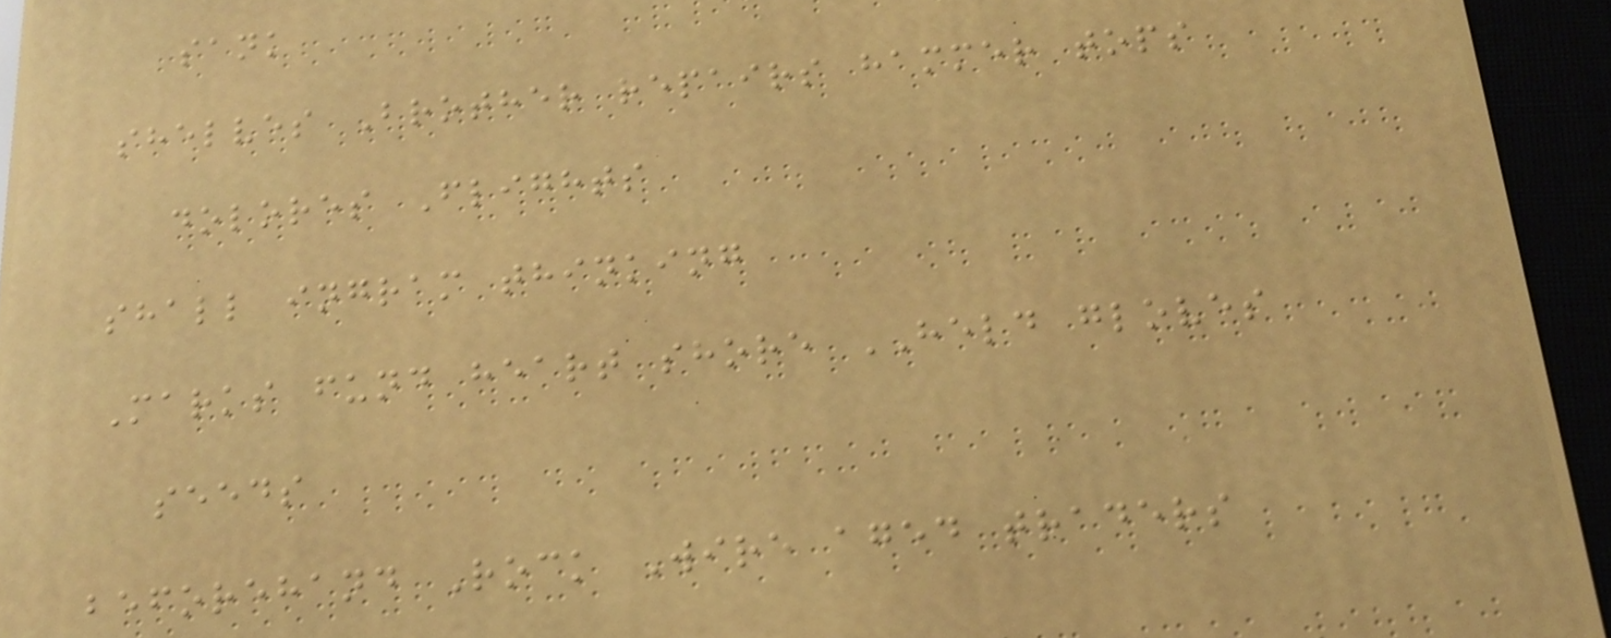sank
shelves Brother repairs hammer tops
dolores Flights
shall ingram thinking
Marks fund heart shore HELD gloves
seeds
beforehand Rock Wire aged traders
